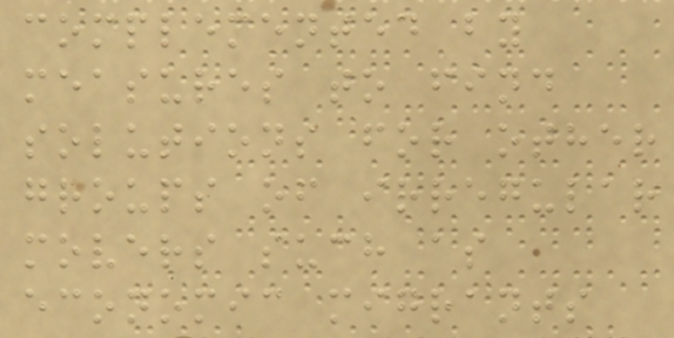complemented by
measures to find
solutions for other
groups of irregular
movers such as
economic migrants
